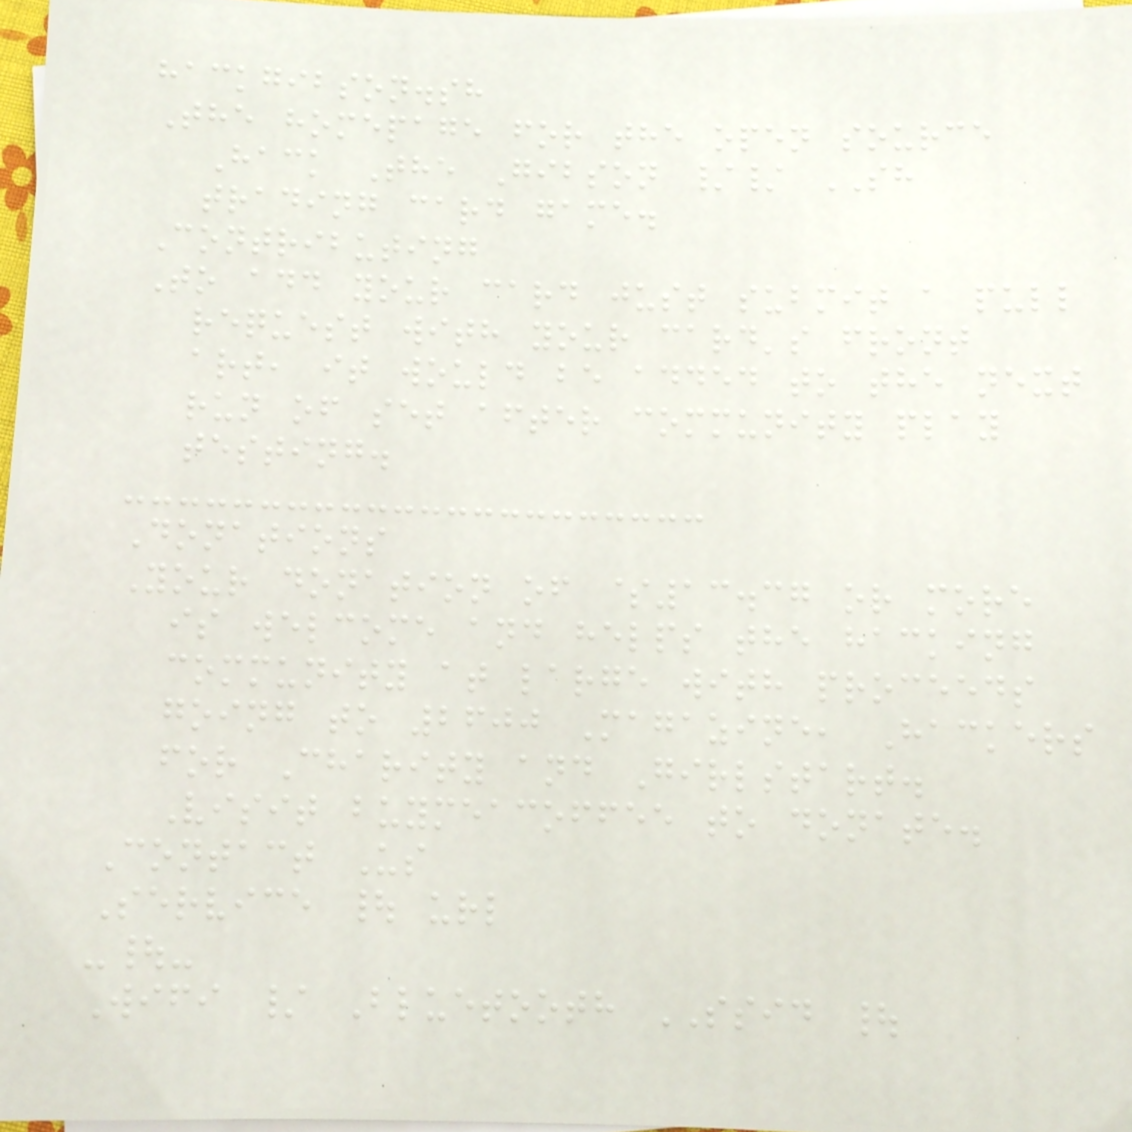hackgibson.sh
The homepage for the open source
Hack The Gibson // SH
trading card game.
Contributing
To add your card just submit a pull
request with your card's front
art, it would be added to the next
run of set after community play
testing.
Donations
Your donation of $13.37 or more
is welcome and helps the hacking
community at large with proceeds
going to 2600 Magazine, Hackers
for Charity and Girlstart.
Visit buymeacoffee to donate.
Contact Us
Service | url
-|-
Wifi / Bluetooth SSID |
